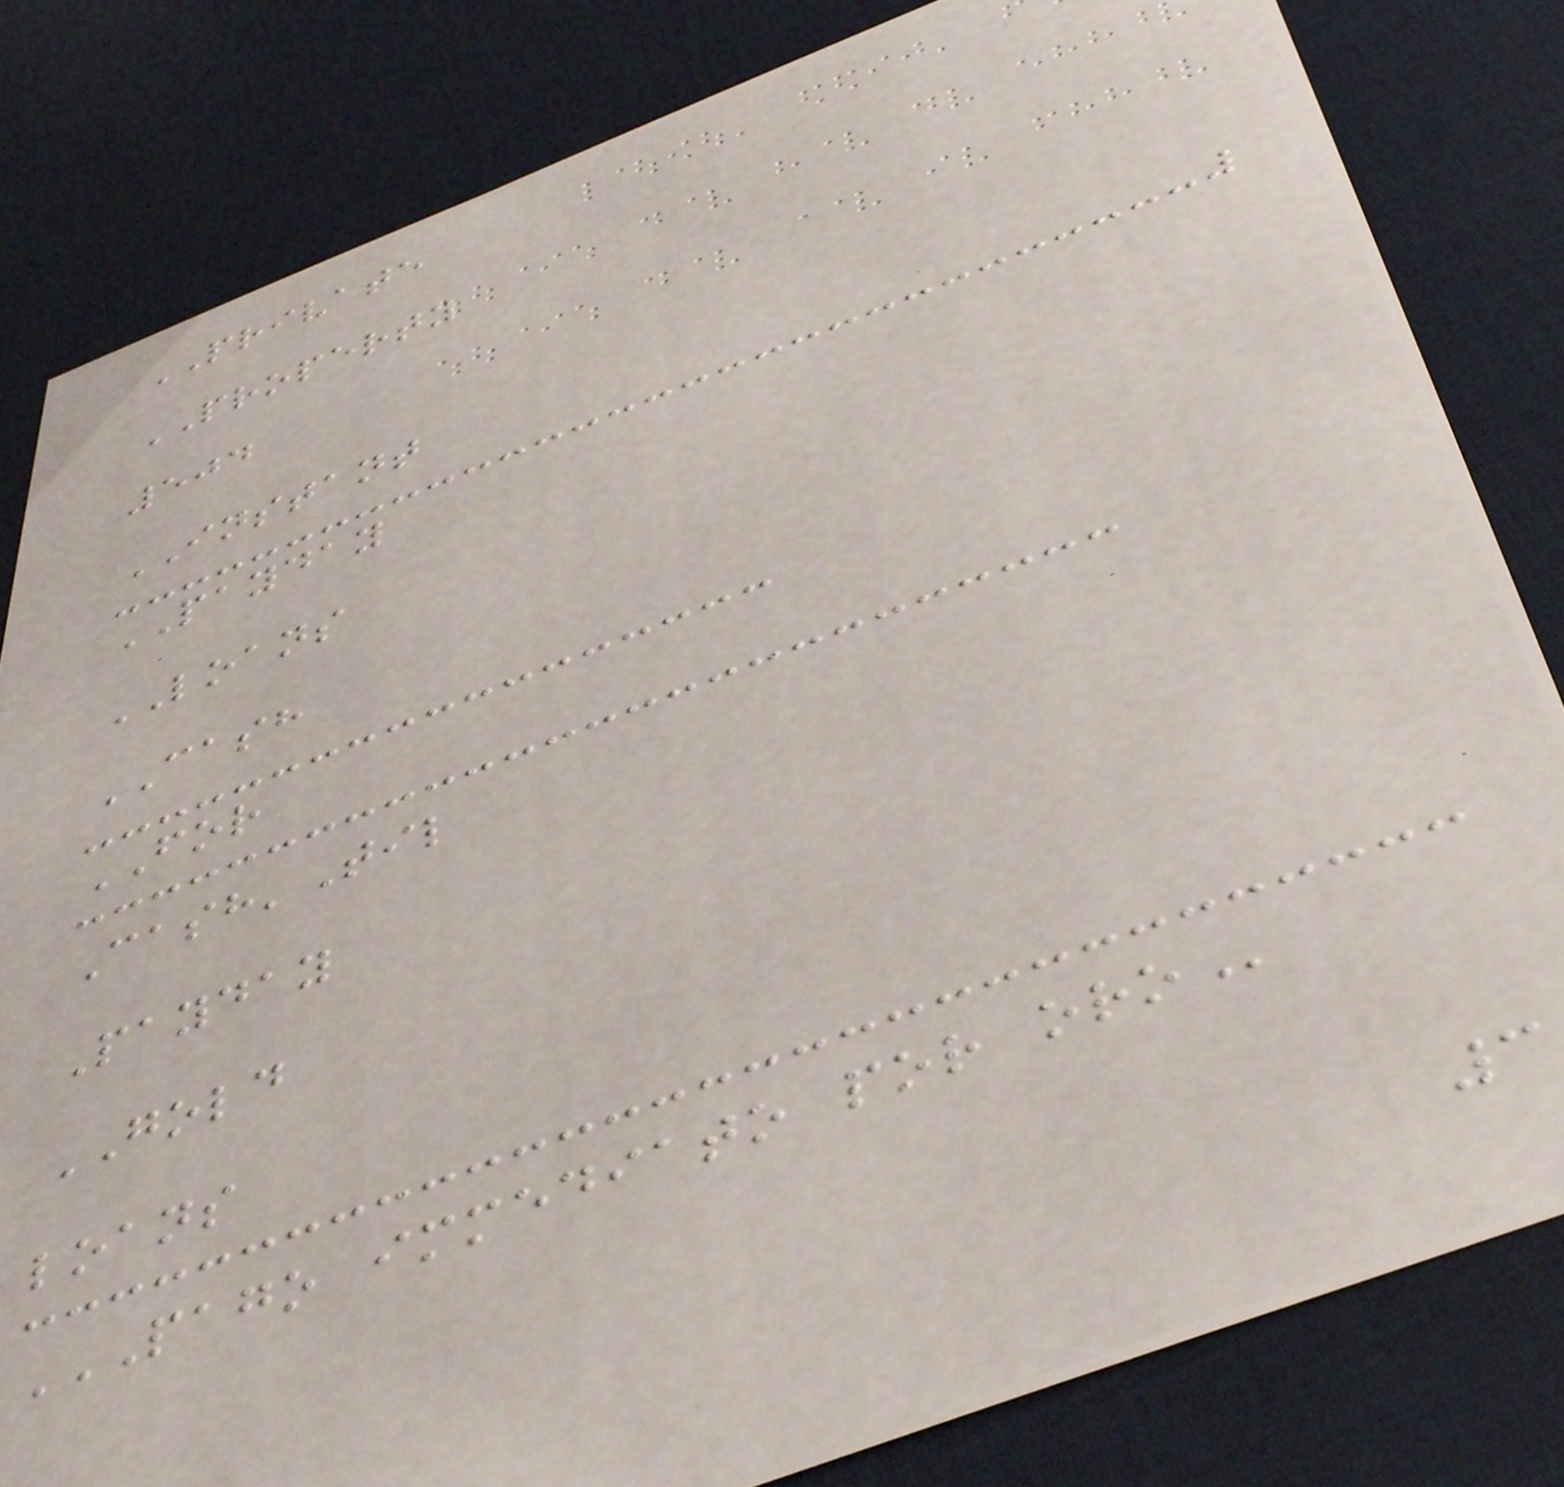PRIVATE
PROPERTY
504
INSTANT
PAYDAY
LOANS
CASH
FOR
Cash'Til
Payday
GOLD
loans
PAGO IMMEDIATO POR ORO
3
